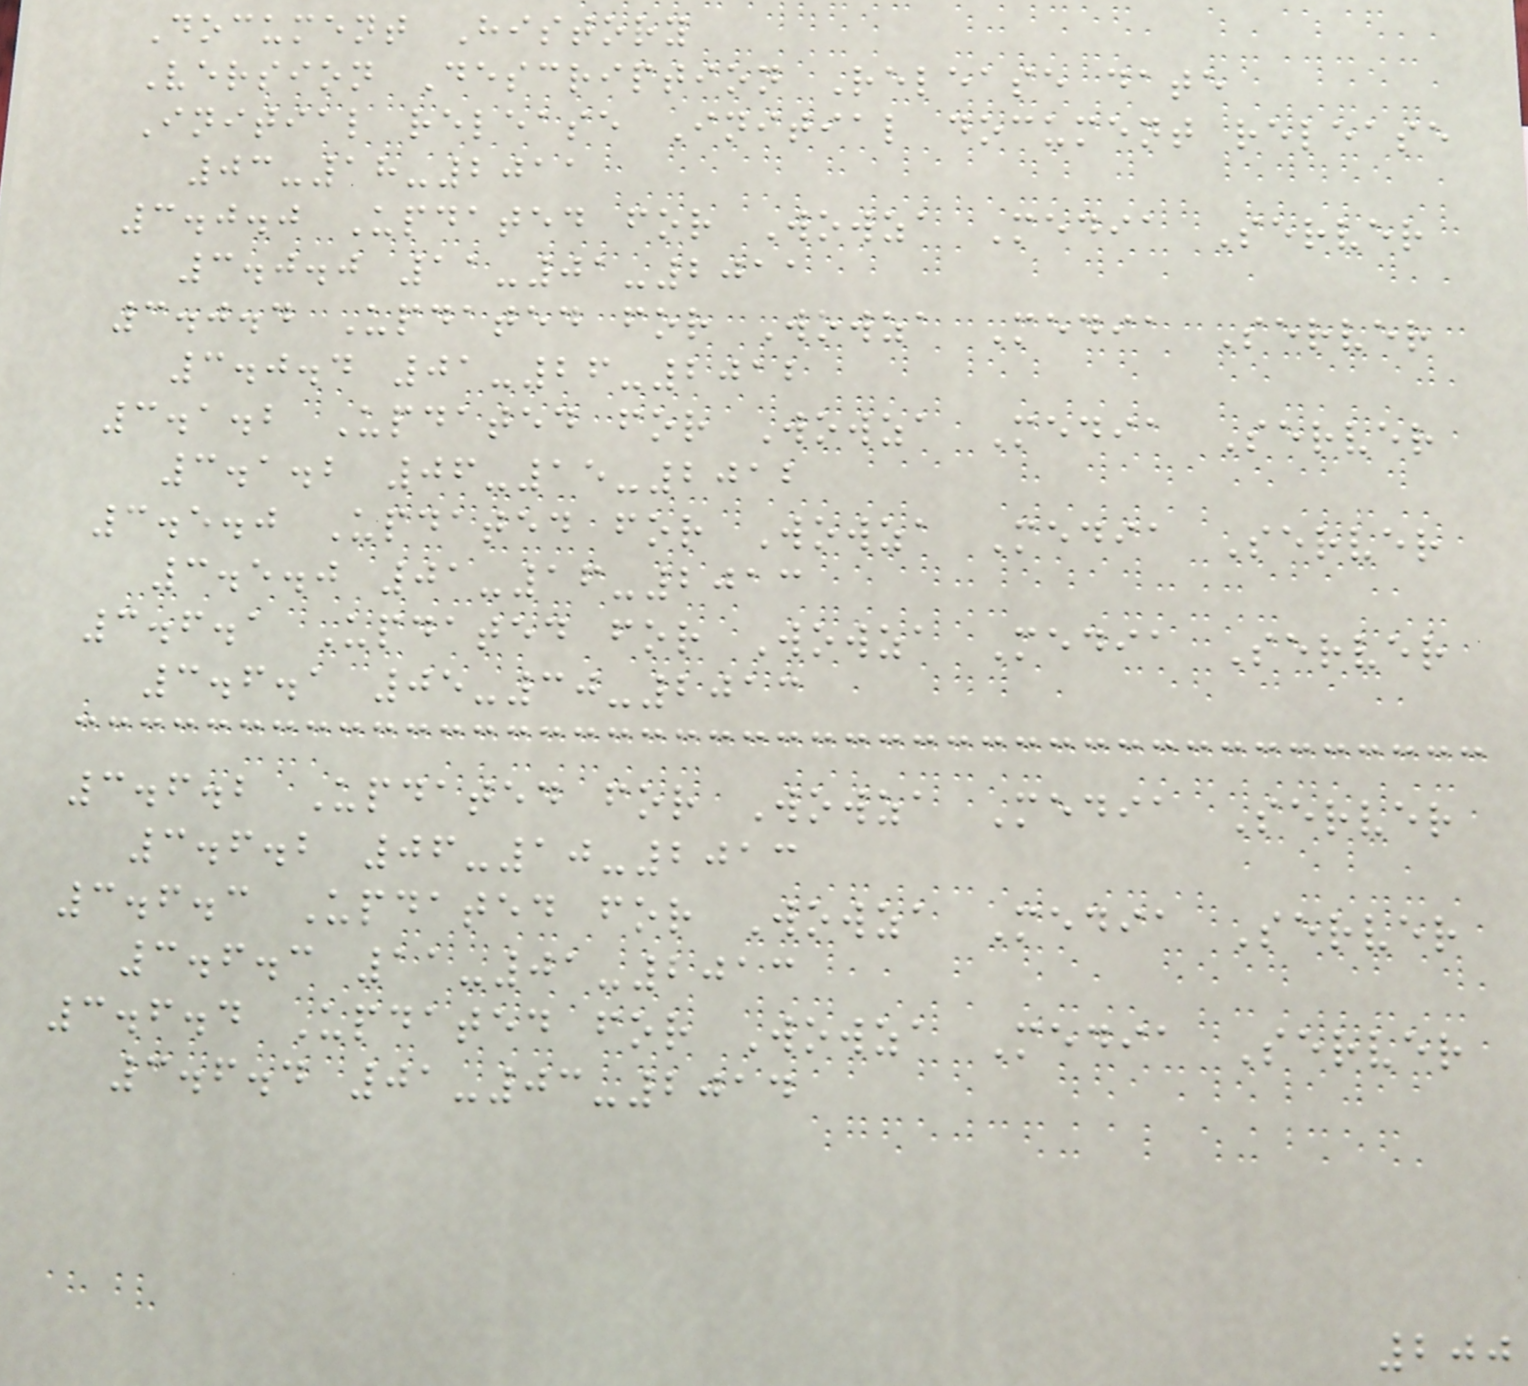Document History
Version Description Release date
Initial release Initial document release
03-18-2011
3.0.0 Updated for Wowza Media Server
3.0.0 11-01-2011
3.0.4 Updated for Wowza Media Server
3.0.4 01-26-2012
3.1.2 Updated for Wowza Media Server
3.1.2 06-15-2012
3.5.0 Updated for Wowza Media Server
3.5.0 01-16-2013
3.6.1 Updated for Wowza Media Server
3.6.1 05-30-2013
3.6.2 Updated for Wowza Media Server
3.6.2 06-10-2013
3.6.3 Updated for Wowza Media Server
3.6.3 11-01-2013
3.6.4 Updated for Wowza Media Server
3.6.4 01-03-2014
200
